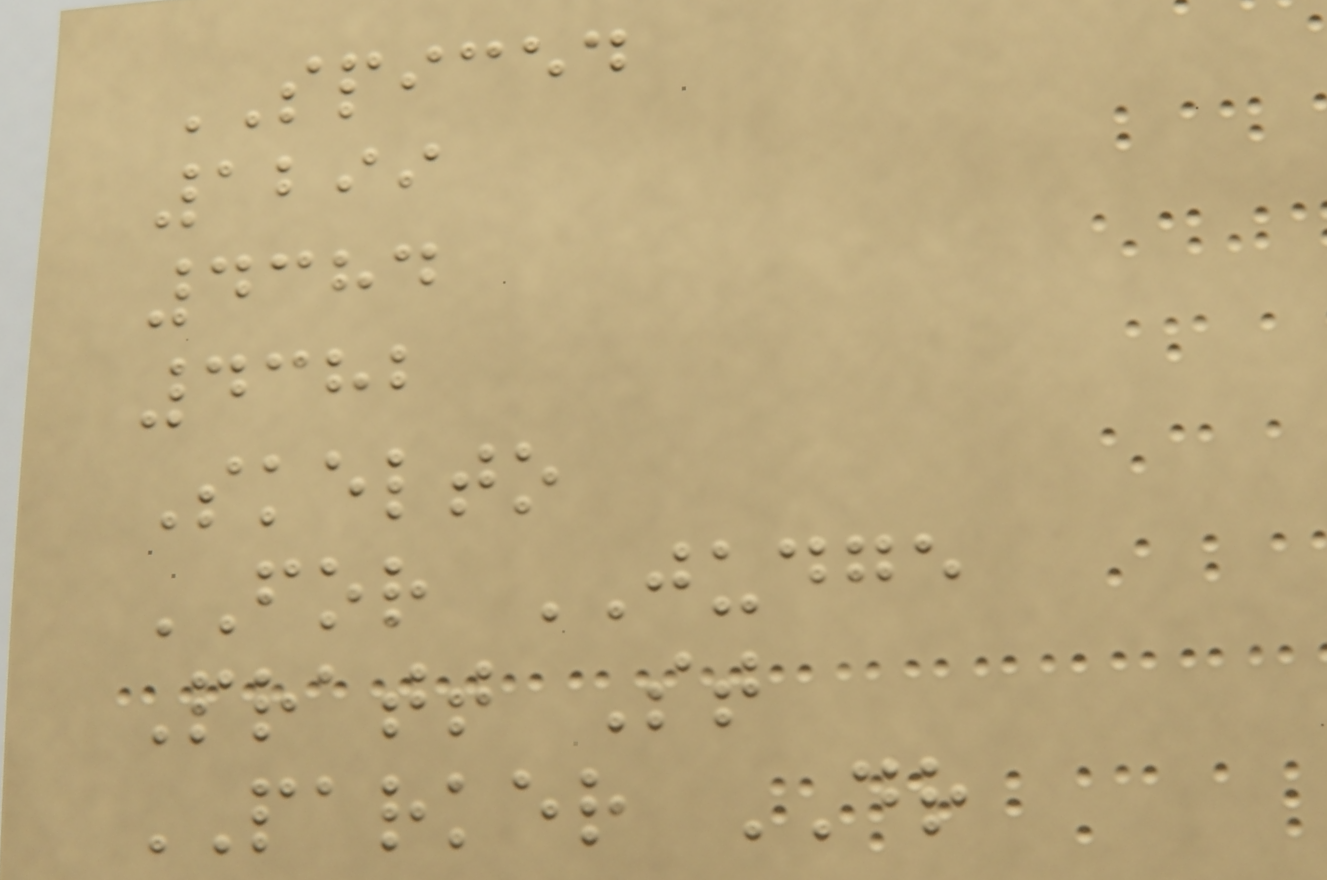SPICED
1299
4384
4382
Skelto
FOR JUDGE
Pratt St
PARKER DR
